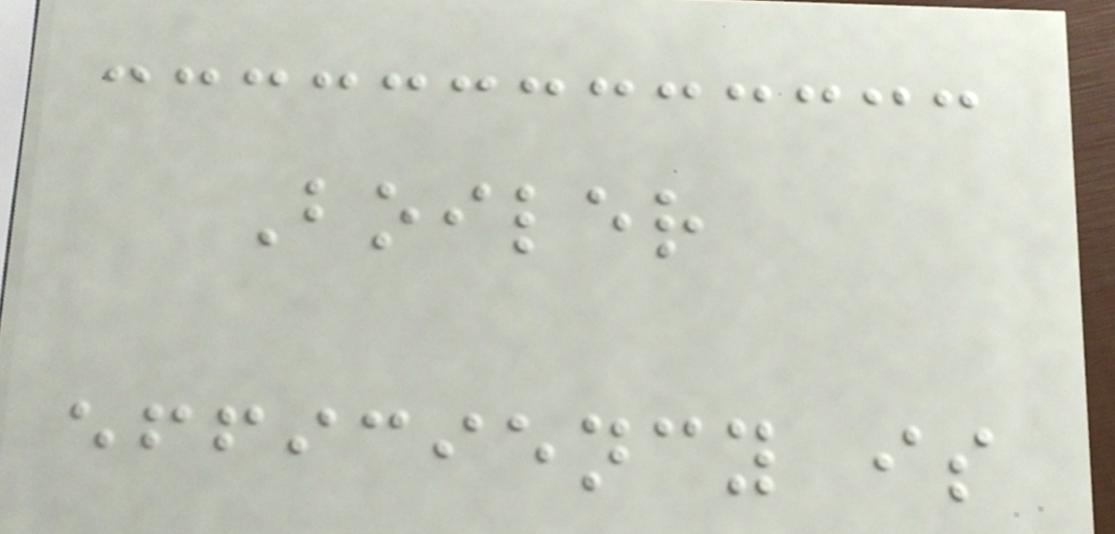Boiler
efficiency is
